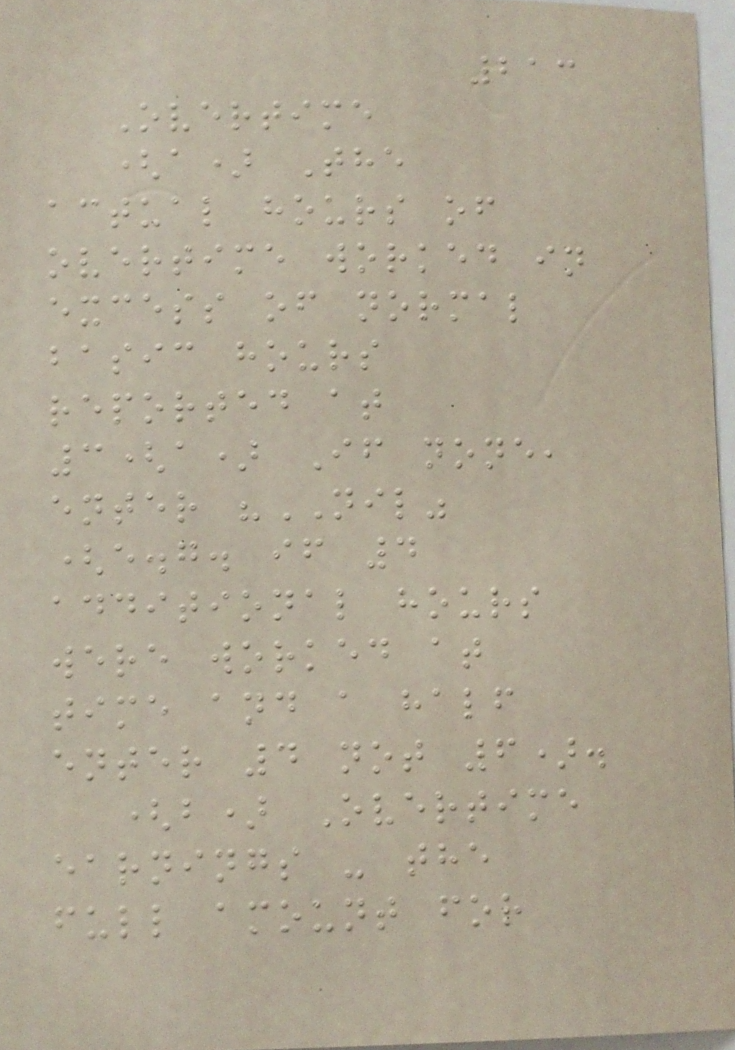213
Overtime
(a) The
actual hours of
overtime worked in
excess of normal
basic hours
reported at
3(a) If none,
enter "NIL"
(e.g. if 4
additional hours
were worked at
time and a half
enter 4 not 6).
(b) Overtime
earnings - the
full amount for
